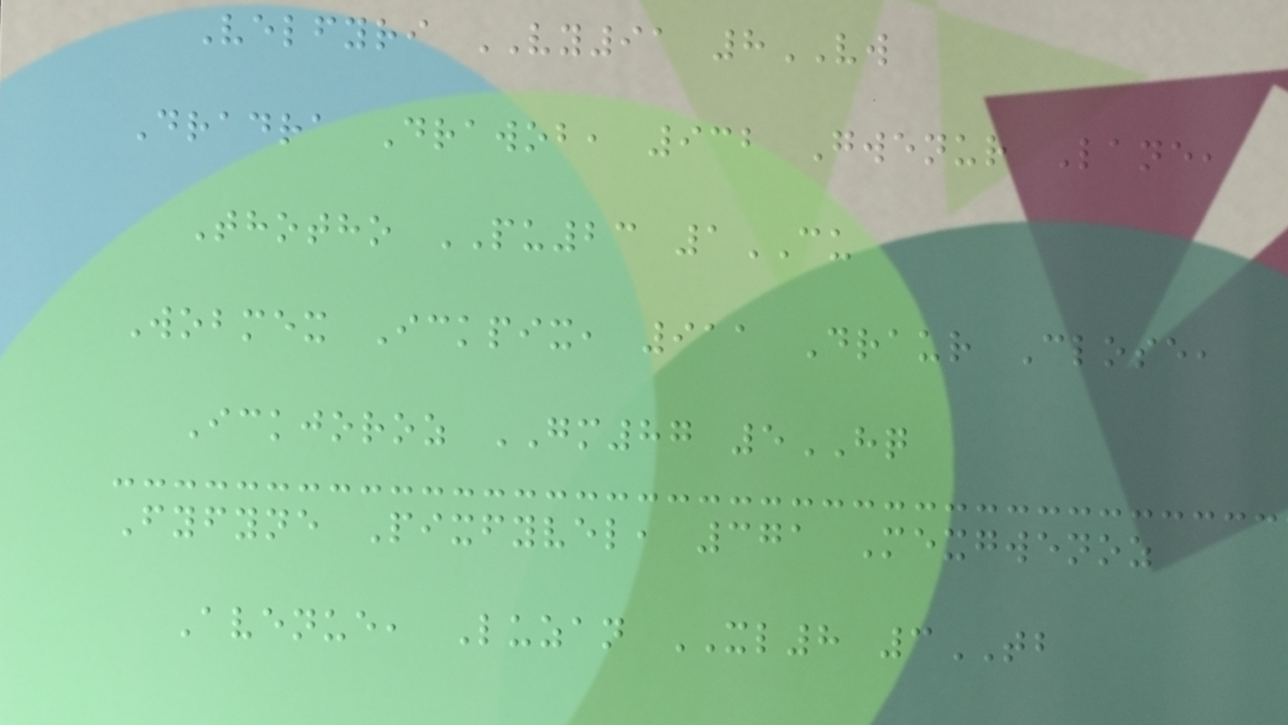Velfyri VY91 8VW
Dradra Drawob, 932 Gwenur Lane,
Thotho PU23 1CU
Wobmex Ickpix, 911 Draur Close,
Ickjoroz GM87 5HQ
Fyfyne Pixfyvel, 371 Mexgwenoz
Avenue, Luzan XL8 3TB
